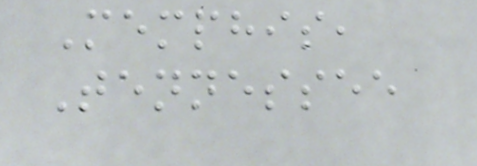Memphis,
Tennessee
